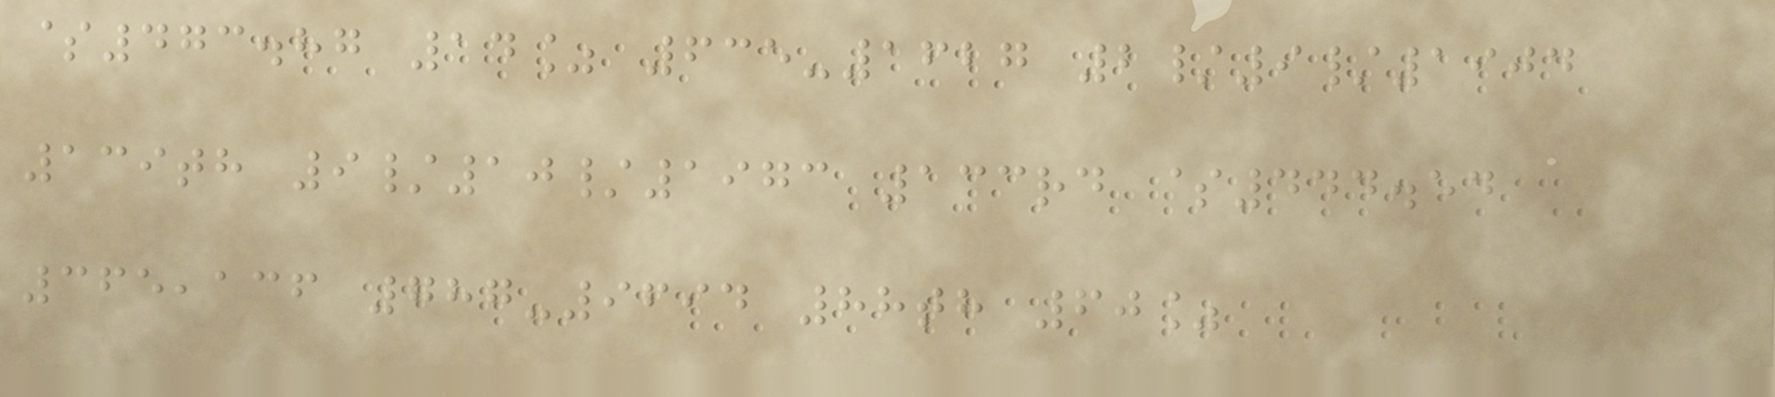$473.87 14% 635-1627 2/9/1904
139th 9/10/1973 133rd $444.54
365,136 787-9694 88th 60%
